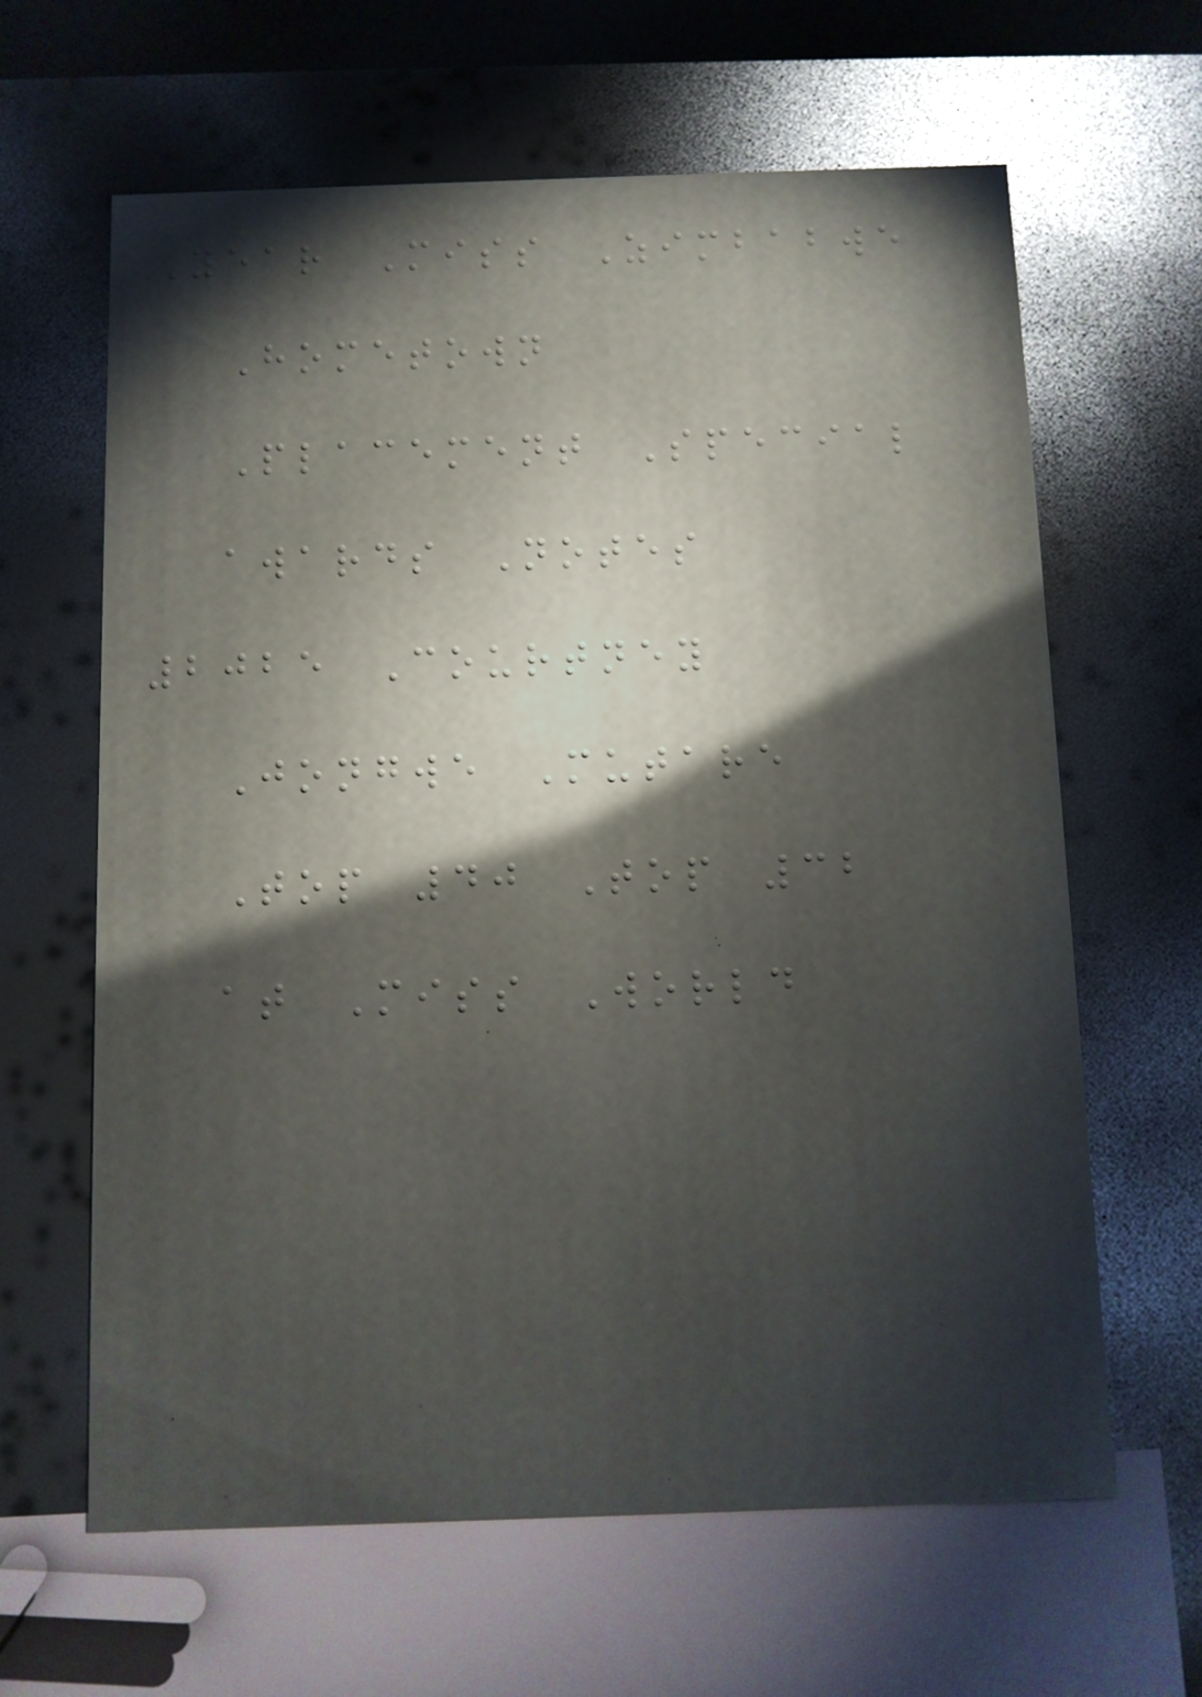Year Miss Zimbabwe
Hometown
Placement Special
awards Notes
2025 Courtney
Jongwe Mutare
Top 40 Top 32
at Miss World
